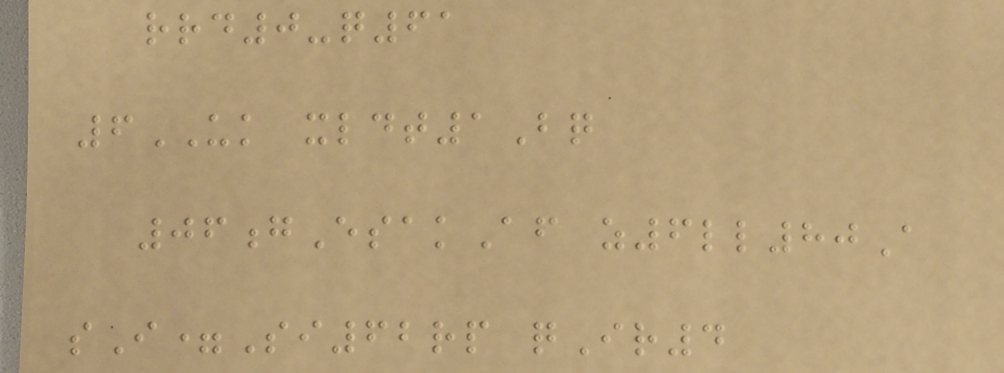rrd0-q61
6UK xldt1Bq
06gEsakAf z6ll80A
sI=Si62rp qIr4
